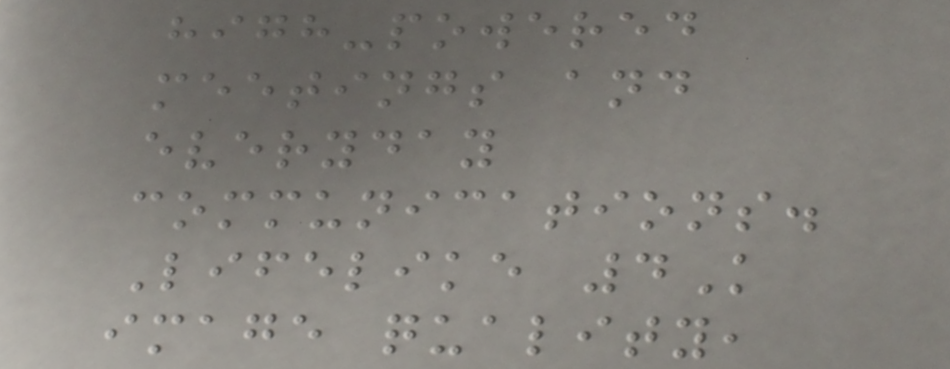high-powered
meetings and
everyday
communications.
Lifelike 4K
image quality,
